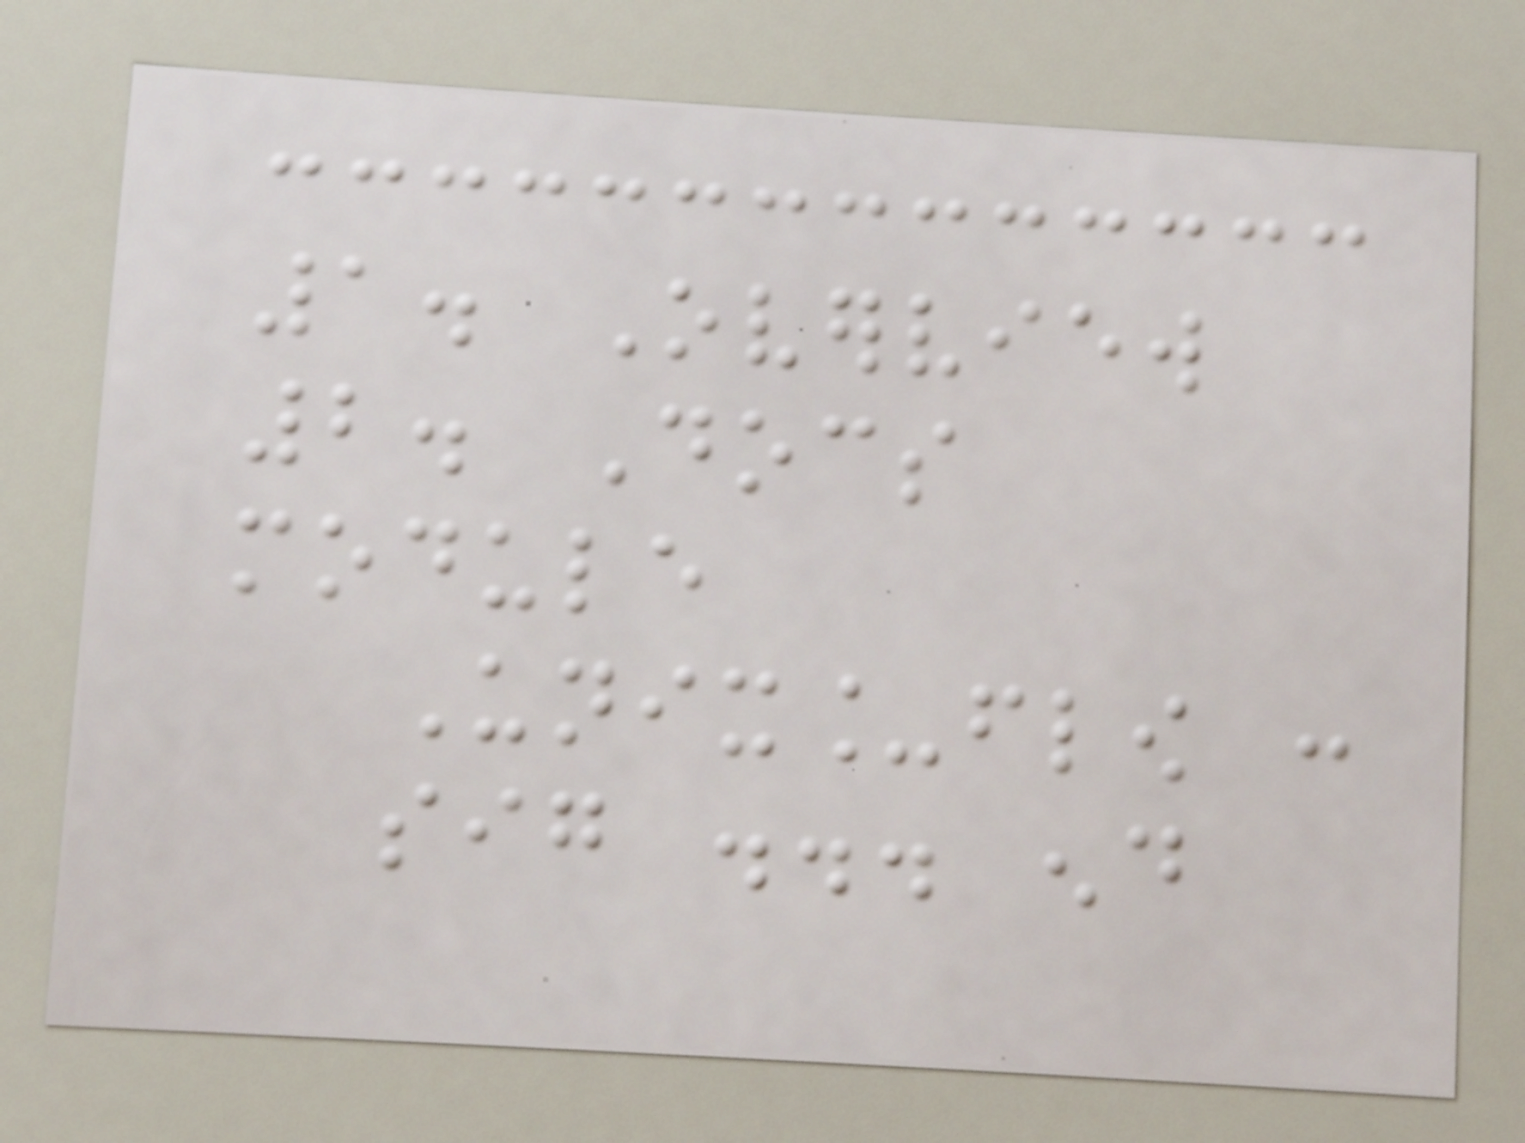1. Overview
2. Docs
module
Unix_flow :
sig ... end
